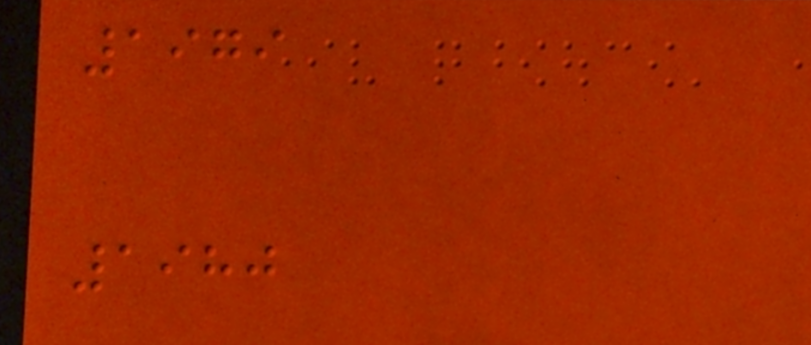1979
1980
